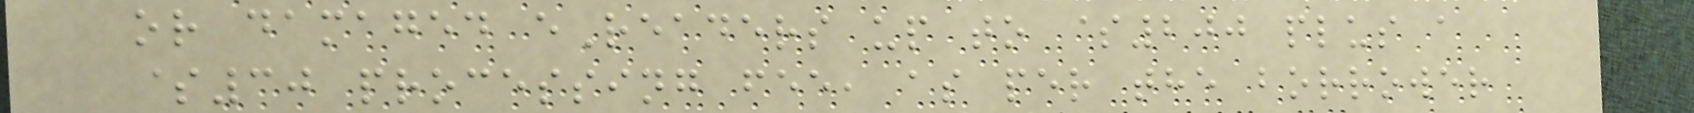or damaged eReaders up to $200 plus a
$30 processing fee, as per the borrower
